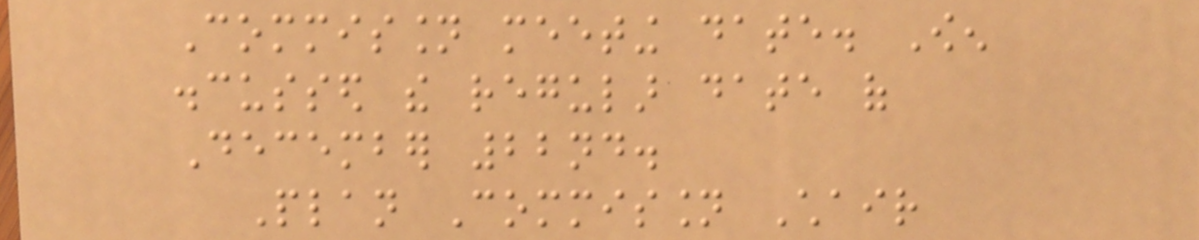Commission meeting date. Owen
discussed the regular date of
December 22nd.
Plan Commission Chair
